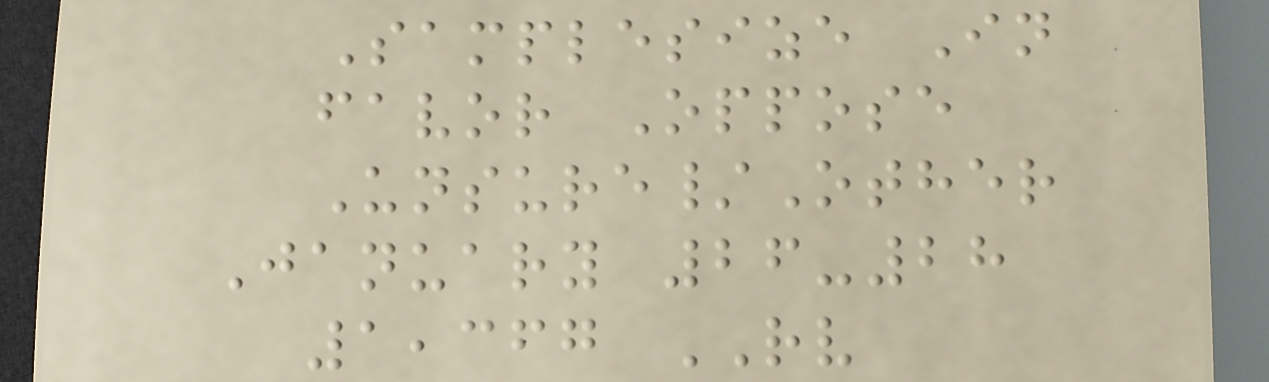Samplesize In
favor Oppose
Unsure/Other
January 26-28
1,367 RV
